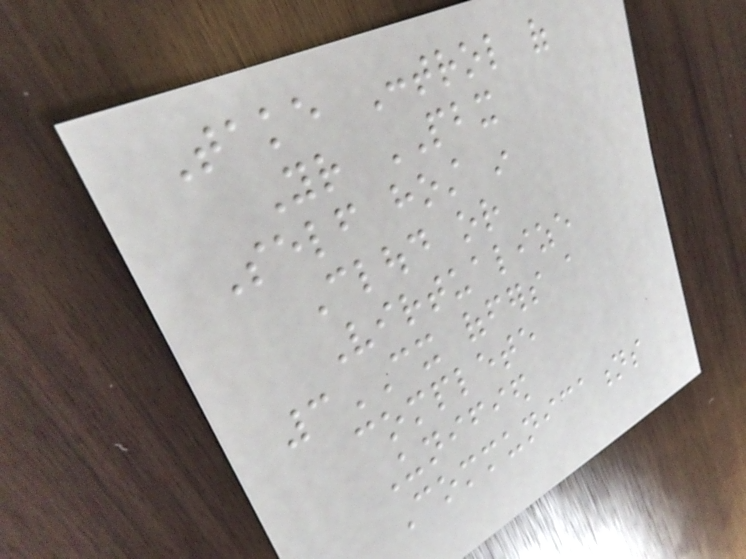Take Control of
Your PBX
Self host in
Cloud or
Virtualize
3CX offers a
complete
Unified
Communications
